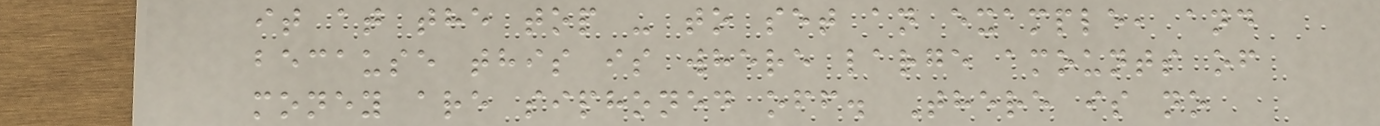it at the top - to set an example, and
because this is where large amounts of
money are siphoned off. There is no
